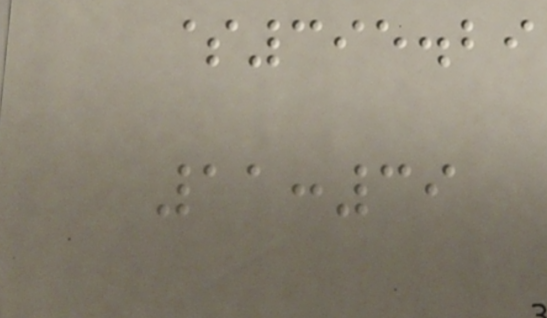$395.29
11:39
